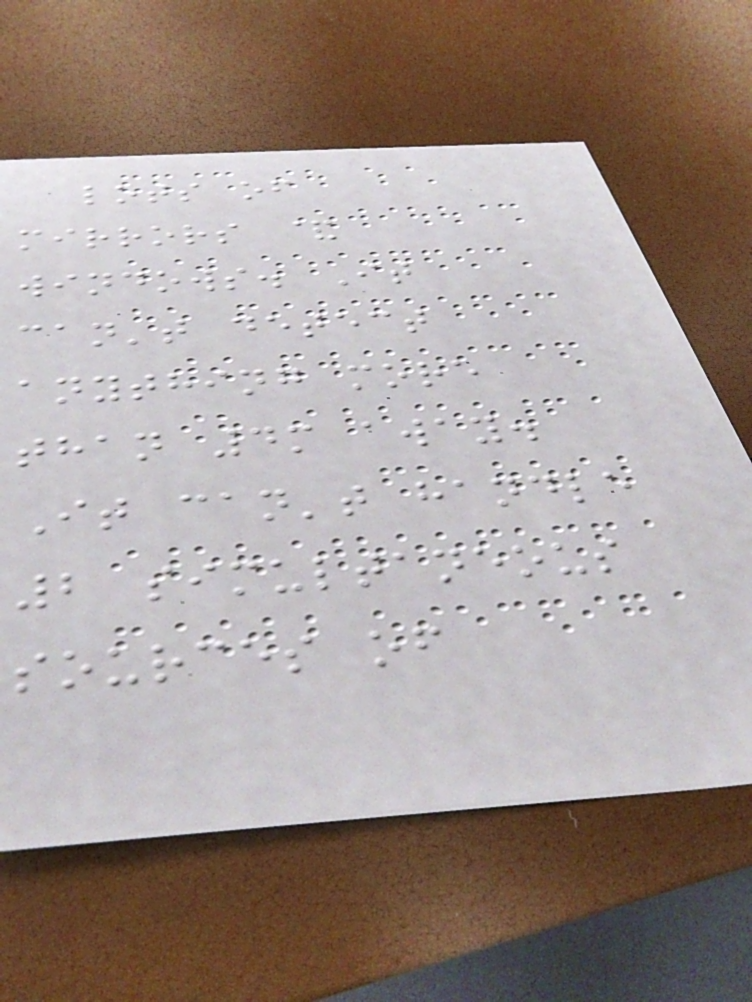lots of
mirrors &
windows. It
can't detect
anything more
than 4m away.
It can't handle
2 simultaneous
sources of
